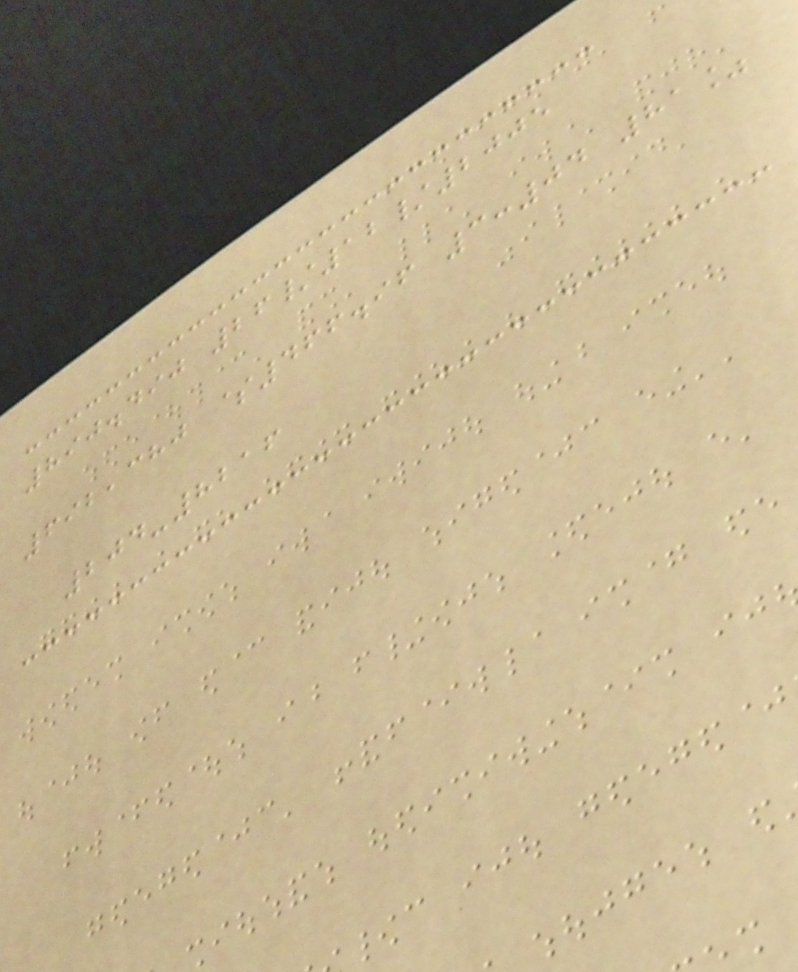890.490 26/12/2005
692,380 $466.96 3:04 81%
204-8216
